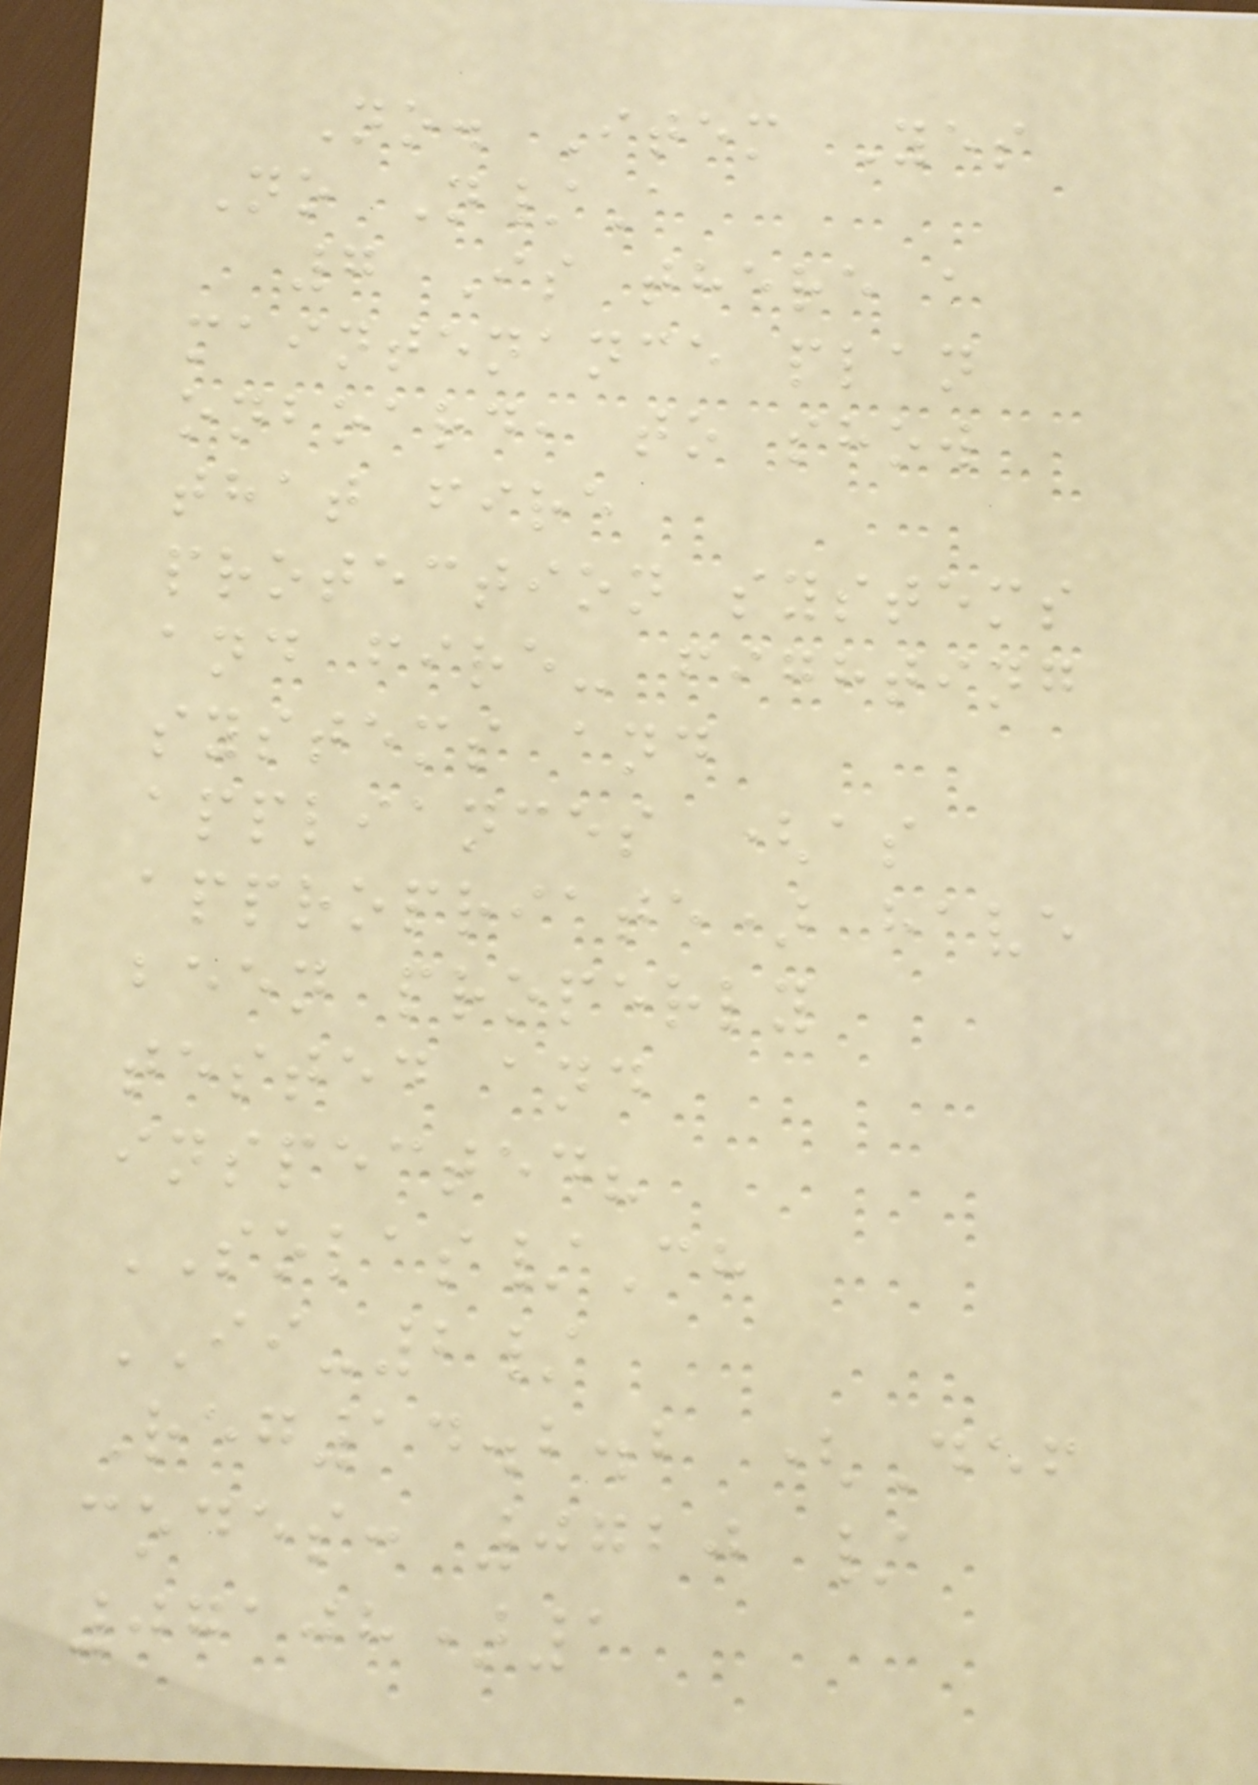No. Item Yes
No N/A
7 Is there a
maintenance plan
onboard, to show
that fire
protection systems
and fire- fighting
systems and
appliances (as
appropriate) have
been properly
tested and
inspected?
SOLAS/Ch
II-2/
Reg14.2.2 (Def
codes: 0720 /
07108)1
